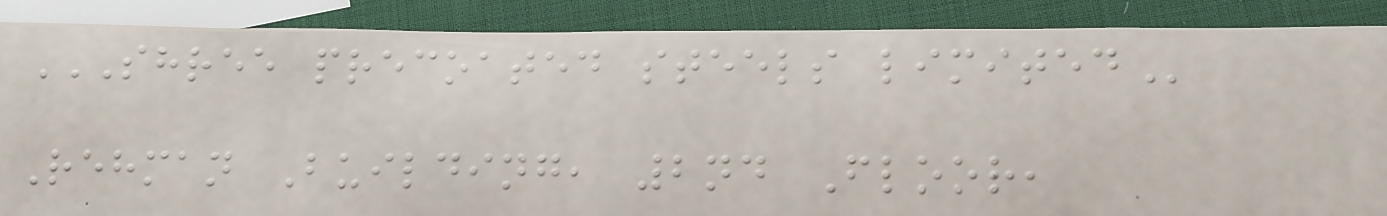SHREE PRECOATED STEELS LIMITED
Rehman Building, 2nd Floor,
